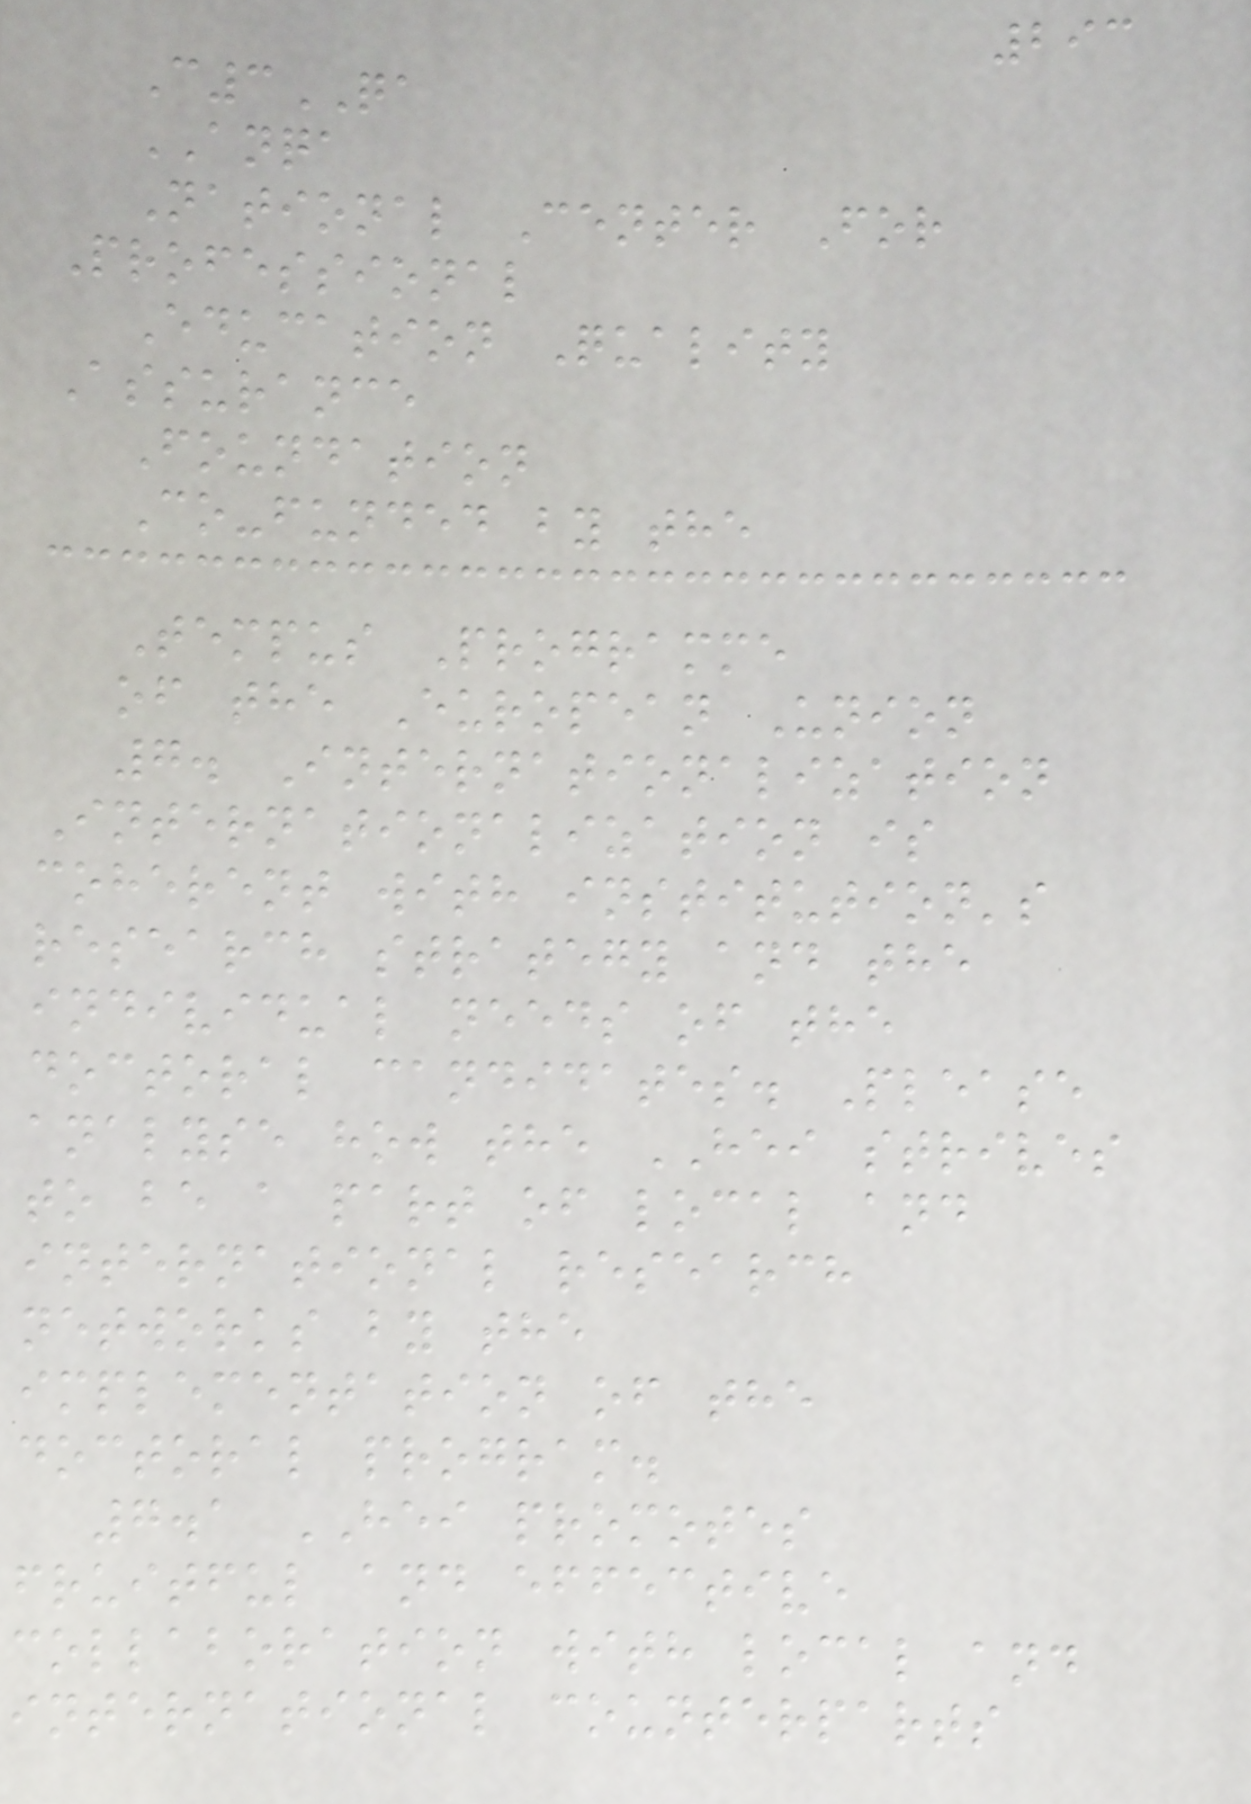293
C3QA
ANQA
National Center For
Professional
Education Quality
Assurance
Foundation
Co-funded by the
Tempus Programme
of the European Union
7. Internationalization
Internationalization is
coherent with institution's
research strategy and the
individual needs of the
doctoral candidates. Please
analyse how the HEI strives
to be a part of local and
international research
networks by the
implementation of the
doctoral program.
7.1 HEI promotes
fruitful and effective
collaboration with local and
international counterparts
